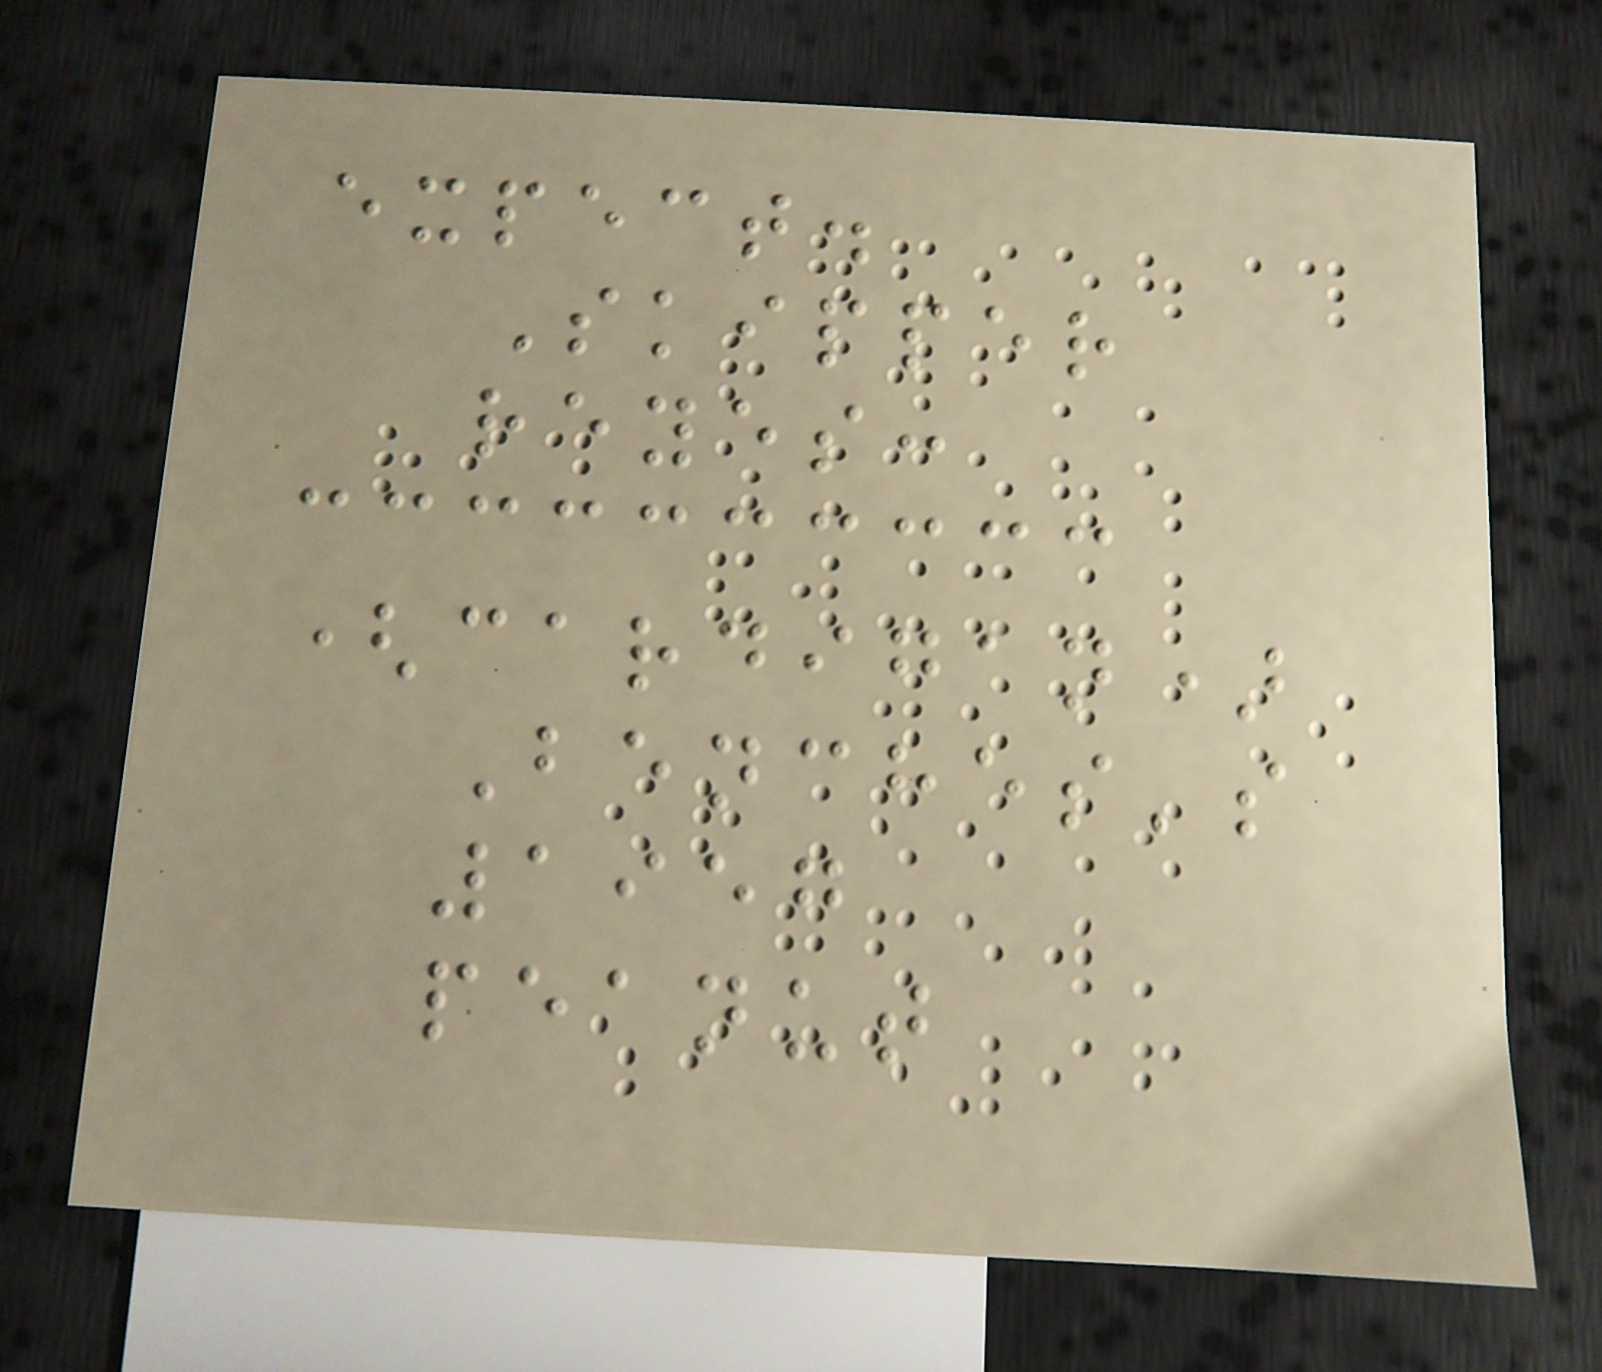expect.
Skipper
reyes:
(cardigan)
Benches's
1957
peanut
